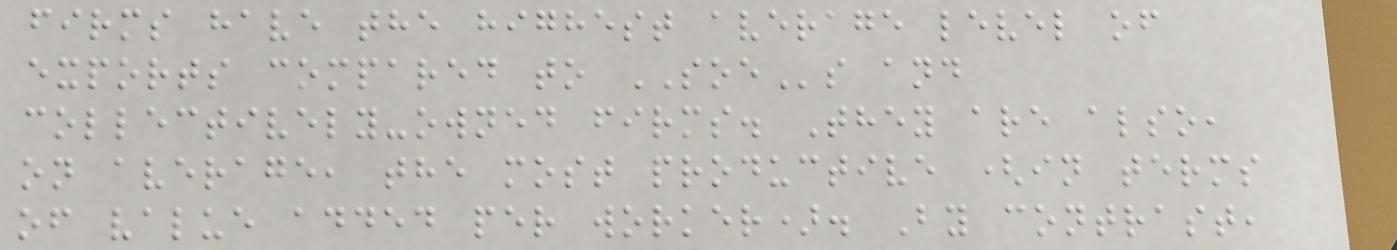firms have the highest average level of
exports compared to SOEs and
collectively-owned firms. They are also,
on average, the most productive (in terms
of value added per worker). By contrast,
